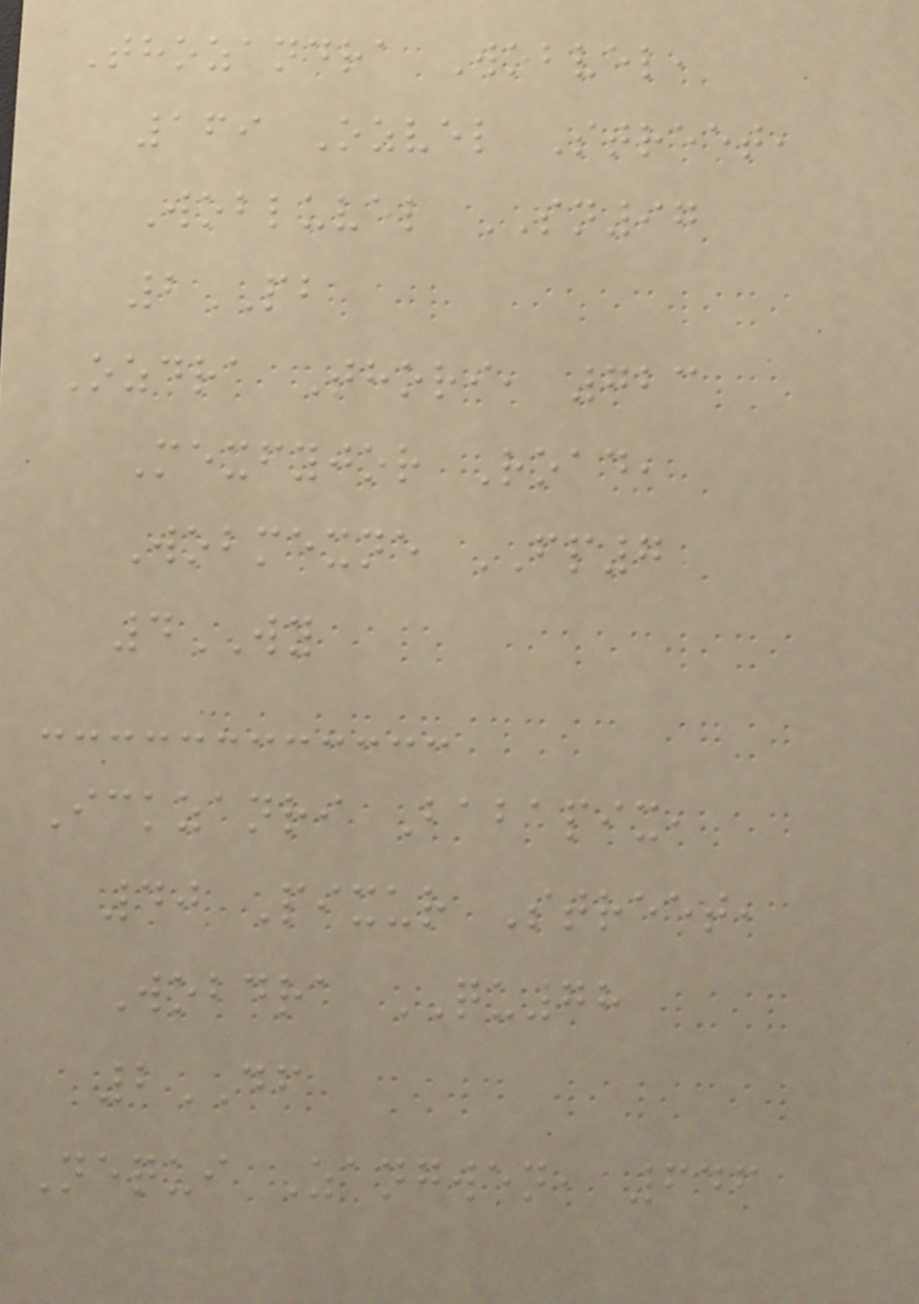Thozandra Wobvel,
169 Ozvel Street,
Wobluvel SN97
2PB
Ozdra Thori, 723
Mexfyjor Road,
Wobmexne FP7
4WY
Ickzanri Babapix,
40 Pixur Street,
Wobdra QU78
2DF
Nequi Zangwen, 646
